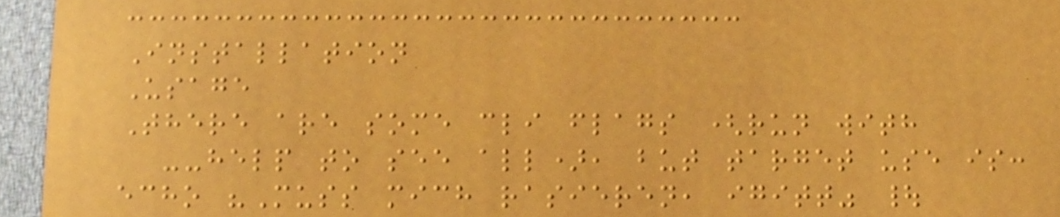Installation
Usage
There are some cli flags (run with
--help to see all), but target use is:
echo "Muss mich rasieren, igitt" |
